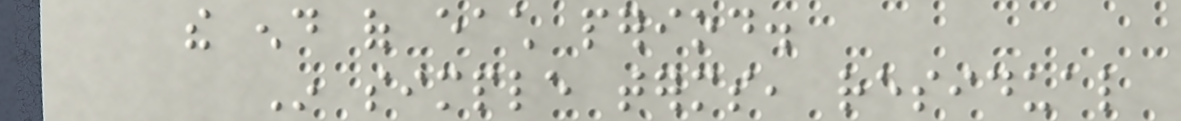the end of each period.
In simple terms, residual
